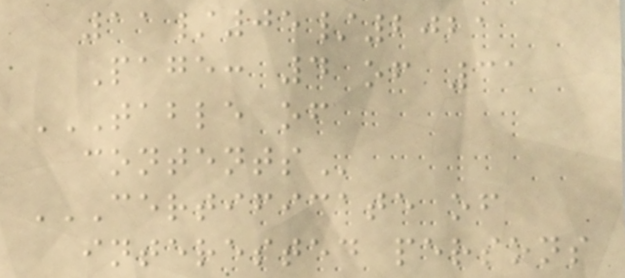11/05/2021
Page: 4 of 31
TABLE OF
CONTENTS
CERTIFICATE OF
INTERESTED PERSONS
